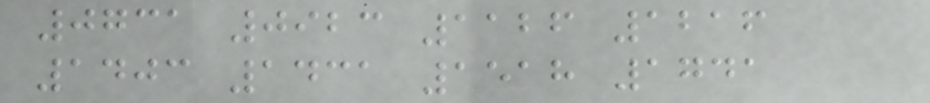0731 0923 1126 1216
1403 1431 1518 1741
